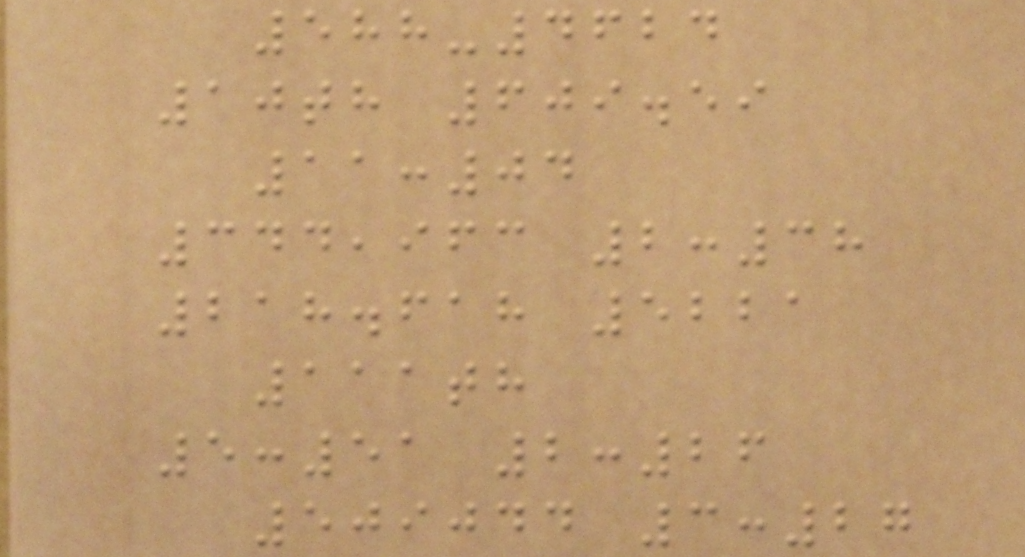588-4624
10th 609.59
11:04
344,963 2:38
218.618 5221
111th
5:51 2:26
509044 3:27
